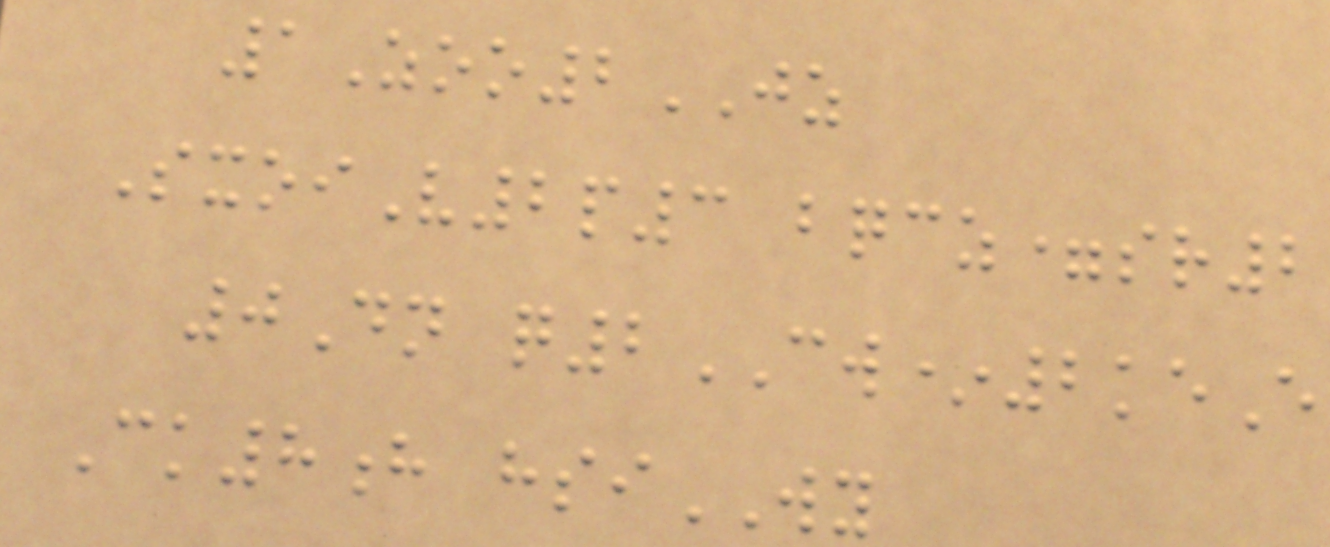1Zoo2JZ
SxoiV2p3 bqcz=sr2
0Dn q2CW*2keE
Ck8h hsiWY
